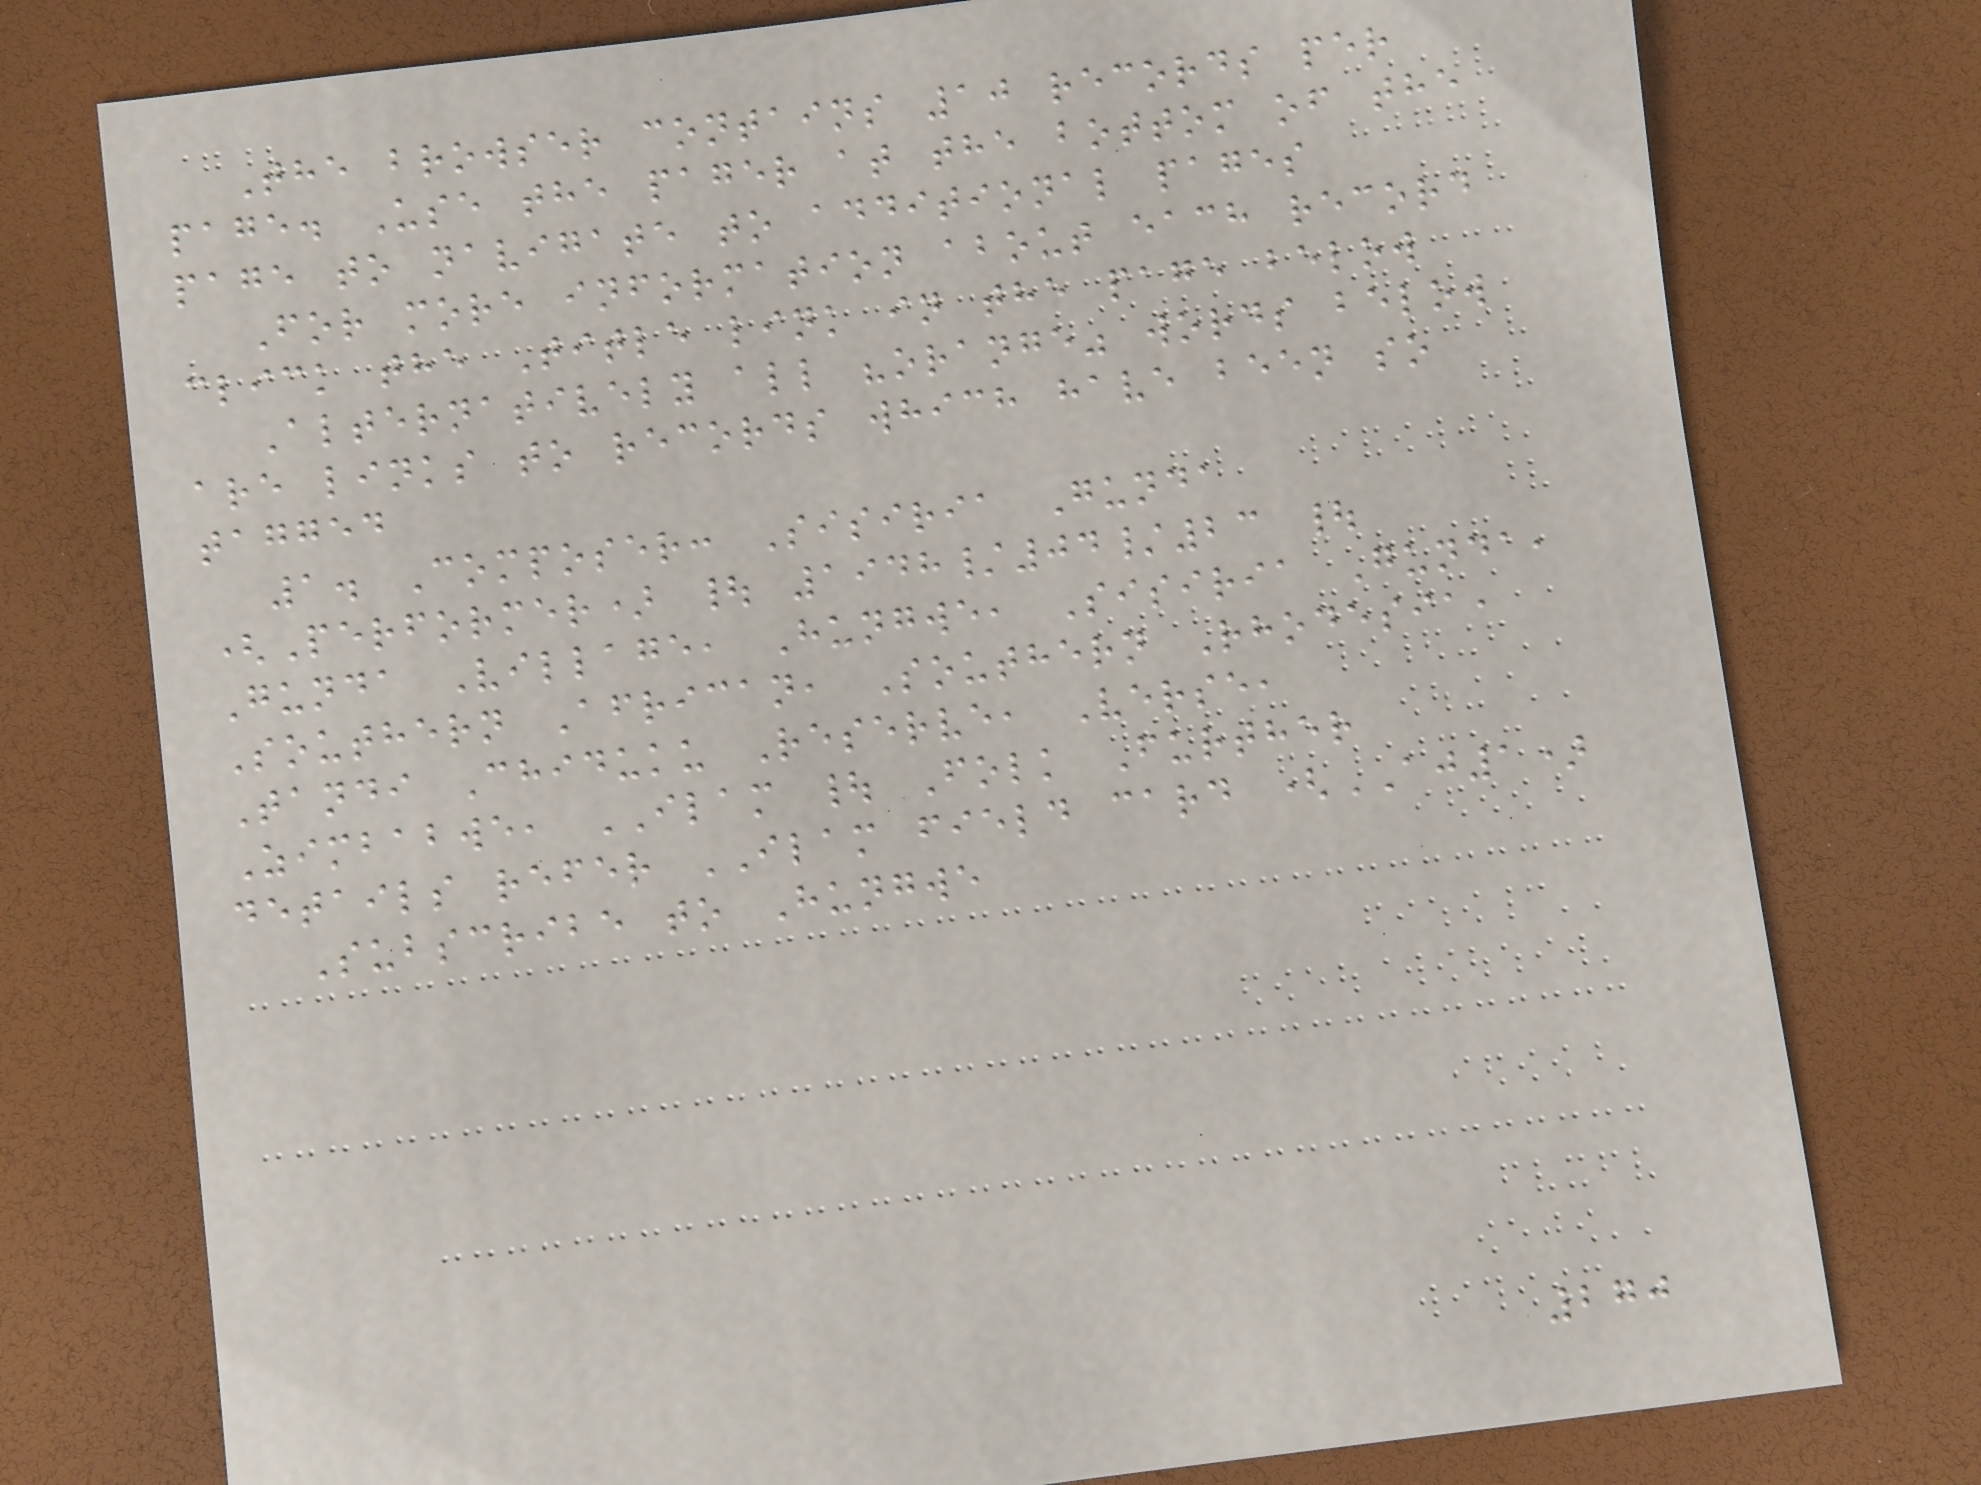The browser contains 10 records per
page. Use the pager at the bottom of the
page to navigate to additional pages
For more information about each record
click the Title link in the page below
Alternatively all "orange" words below
are links to records which have been so
tagged
1. Composer: Sisiria Gunda
(Performer) | 1948/04/23 |
Gunda Village, Hungwe, Sisiria Gunda,
Southern African, Southern Rhodesia,
Tandi Chiduku Reserve, Verse,
Zimbabwe, ILAM | Folk Further
details refer ILAM field card (AJ1)
Subscribe to Hungwe
270
